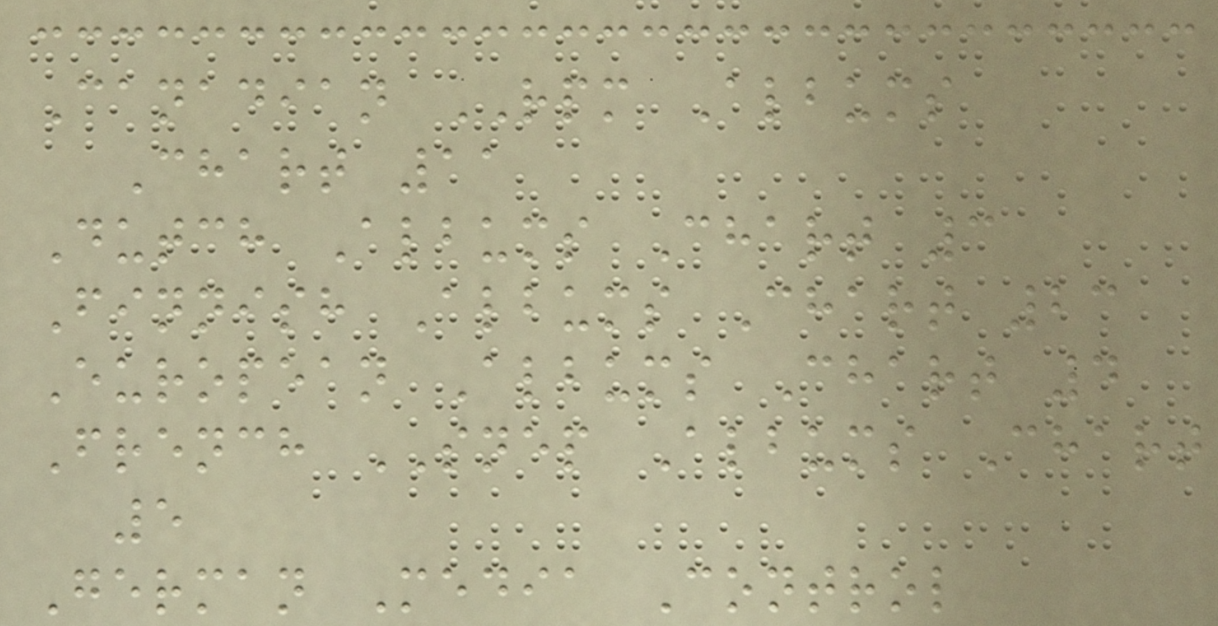Canadian RPM Albums
Chart 11
Dutch Albums Chart 3
Finnish Albums Chart 23
European Albums Chart 4
French SNEP Albums Chart
5
German Media Control
